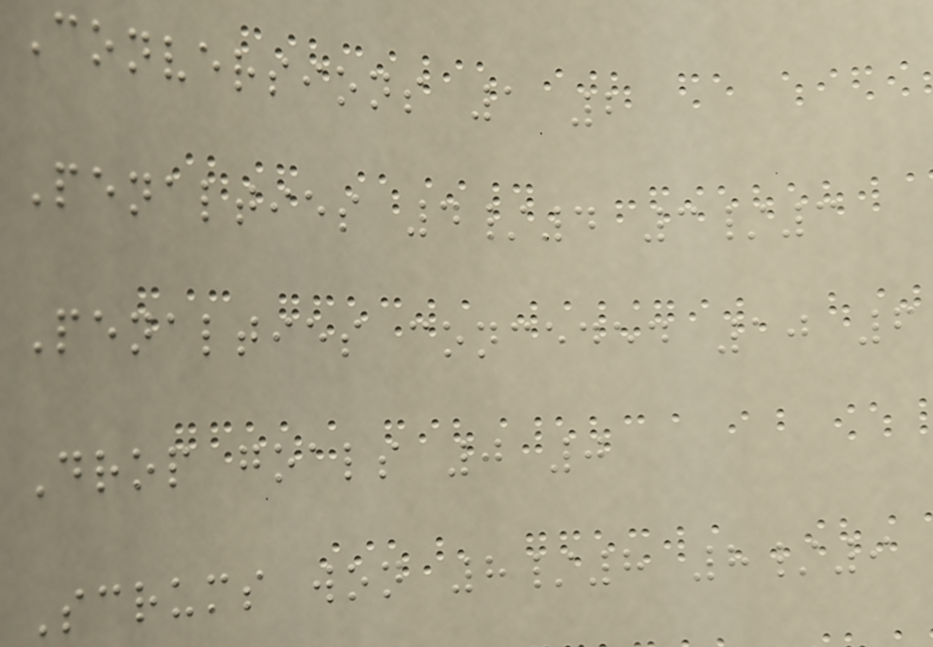Conversions 1 2
Penalties 4/4 3/3
Penalties conceded 10 6
Drop goals 0 0
Scrums won 8/8 8/9
